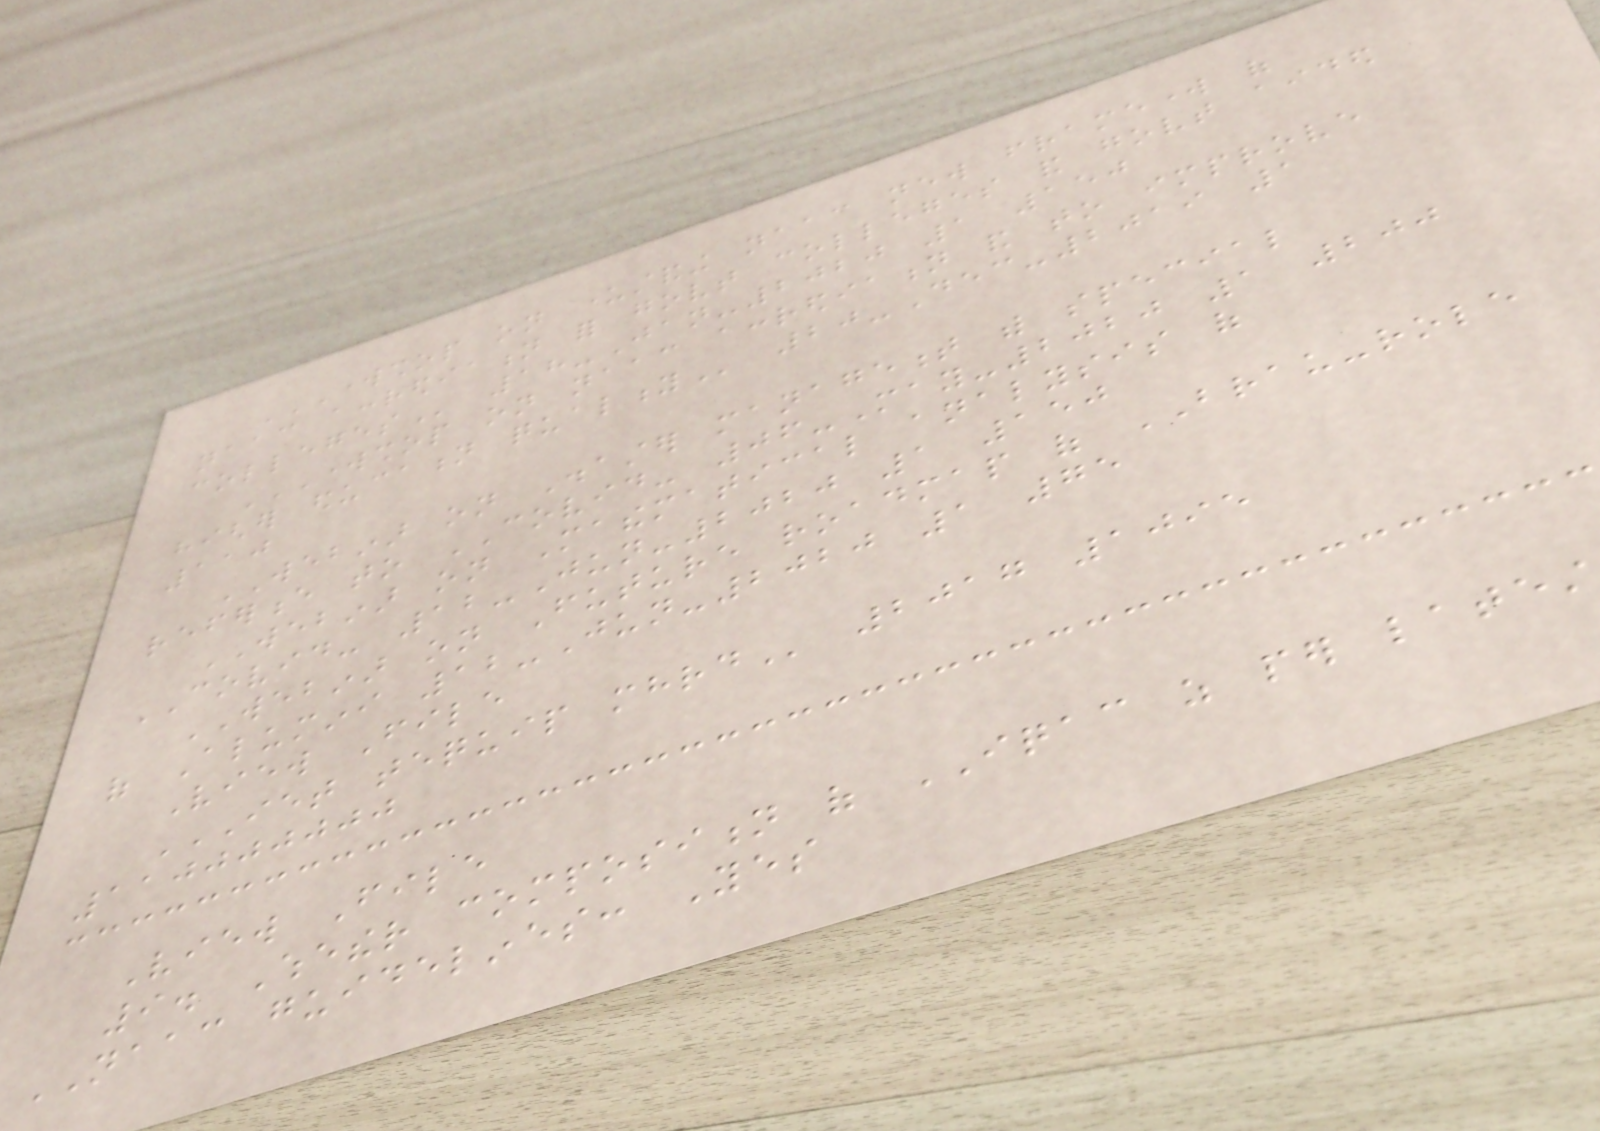WORKSHOP ON UNDERSTANDING NAAC NEW FRAMEWORK OF
NAAC ACCREDIATION FOR GOVT COLLEGES AND GOVT AIDED
COLLEGES 18-Jan-2020 1 150
WORKSHOP ON NAAC ACCREDIATION AND TO IMPROVE
HIGHER EDUCATION QUALITY 20-Dec-2019 1
110
WEBINAR on Disaster management with special
reference to COVID- 06-May-2020 1 200
WEBINAR on Mathematical analysis of
COVID- 12-Jun-2020 1 150
WEBINAR on Future roadmap of BRAU-role
of Alumini 12-Jun-2020 1 75
View File
IET TEQUIP MHRD 2017 1095
110000000
View File
9. Whether composition of IQAC as per latest
NAAC guidelines: Yes
